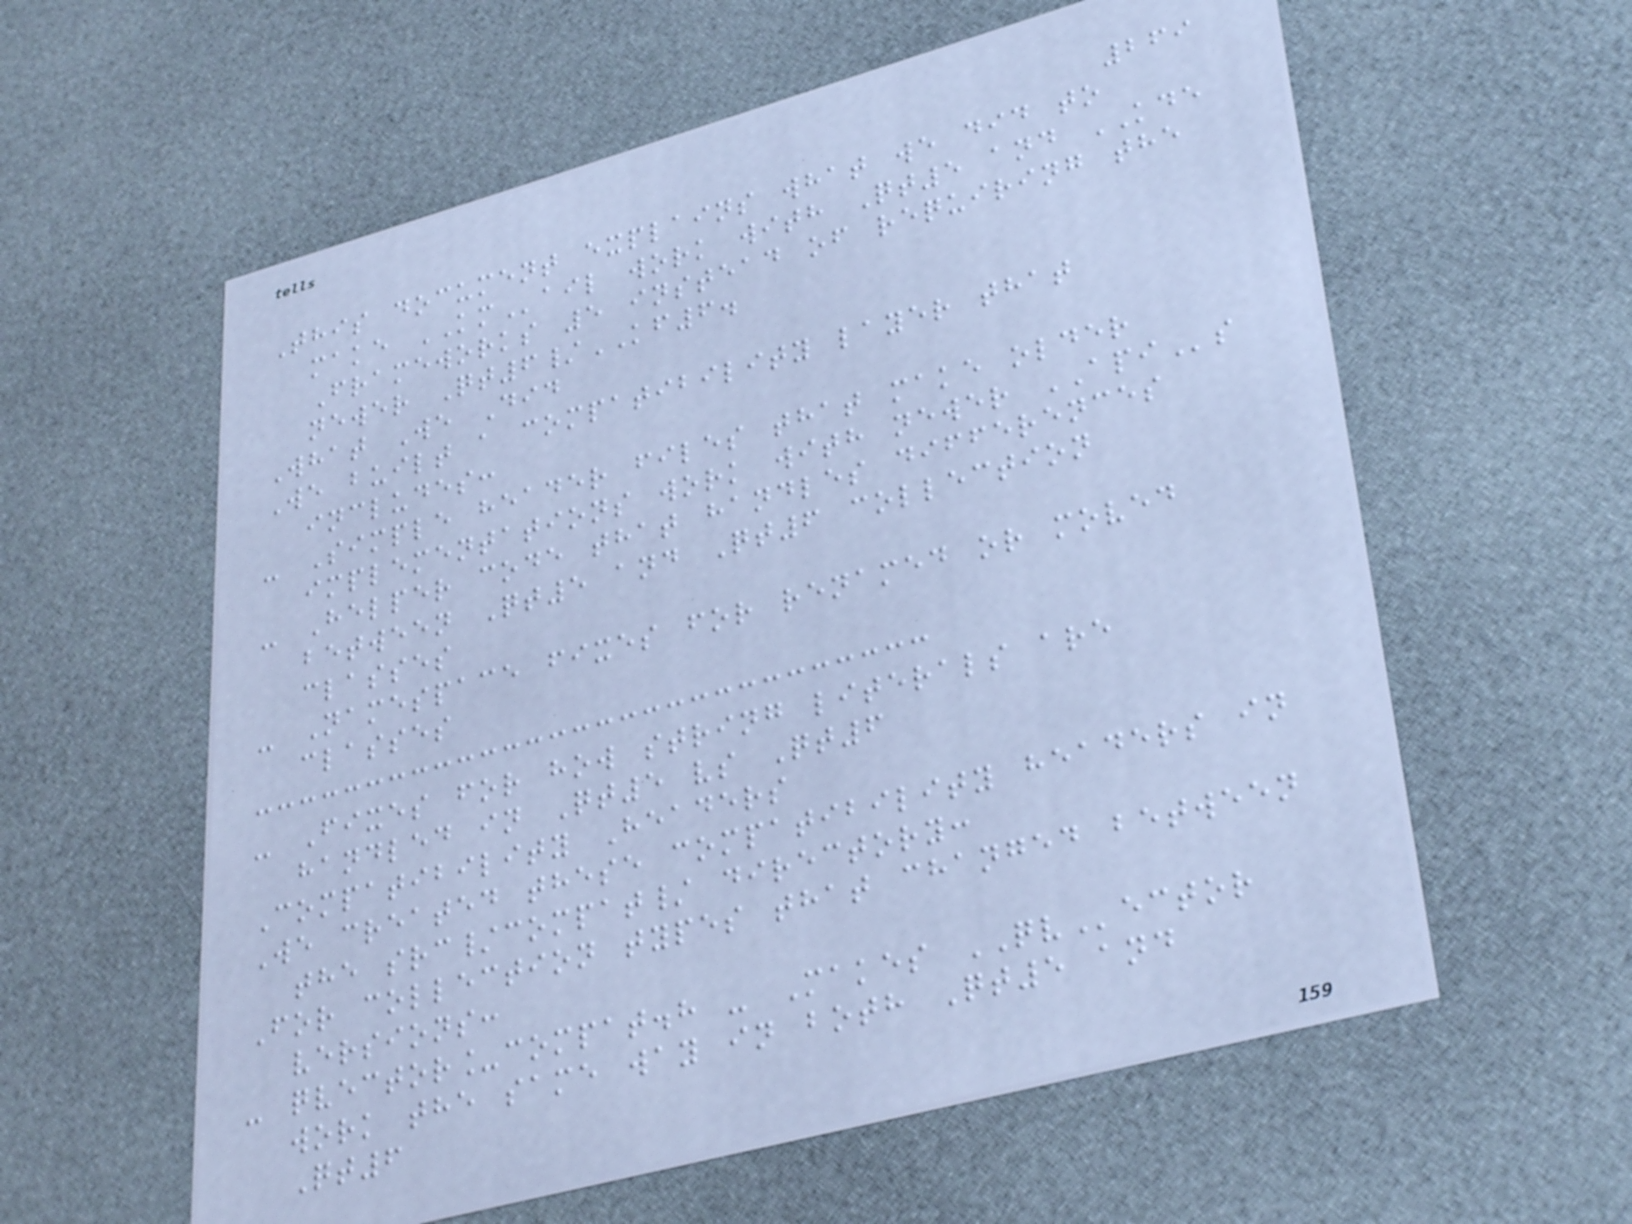269
This document explains what we did to
make KMail work with Qt5 and KDE
Frameworks 5 instead of requiring the
newer Qt6/KF6.
What We Did
We built a compatibility layer that
includes:
- Simple header files that make older
implementations work with newer APIs
- Helper code that handles differences
between Qt5 and Qt6 collection
classes
- Namespace fixes for renamed or moved
classes
- Fixes for how string literals are
handled in Qt5 vs Qt6
Compatibility Headers
We created these compatibility headers in
the src/compat/ directory:
For collection types that changed between
versions:
- qvector_compat.h - Makes QVector
work the same way in both Qt5 and
Qt6
